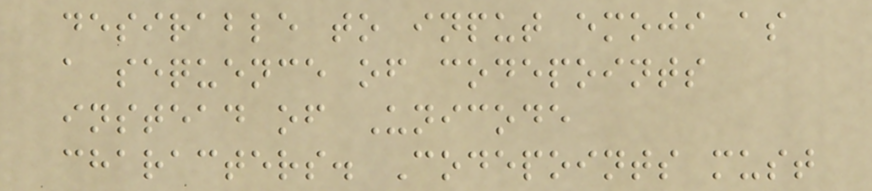desirable to input emoji as
a sequence of codepoints
instead of Unicode
characters. Codepoints must
